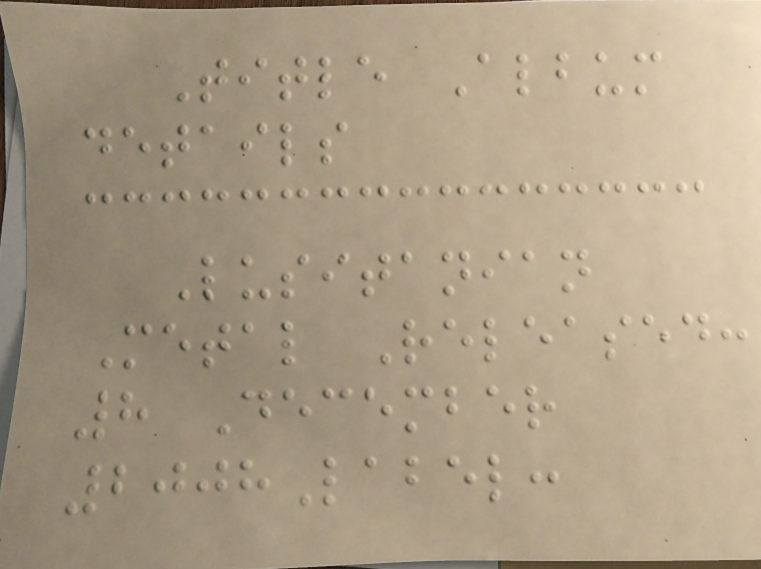Title Album
details
Lusitanian
Metal Released:
8 December
2008Label:
